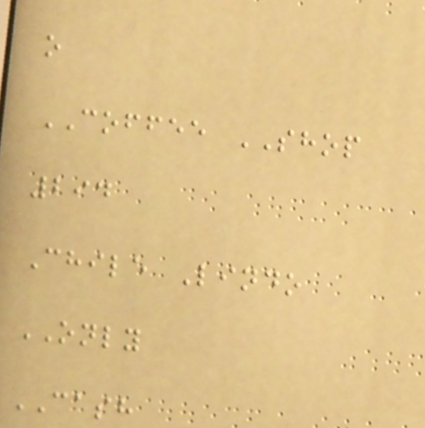o
COFFEE SHOP
294
Chile Lindo
ONLY
CASH
